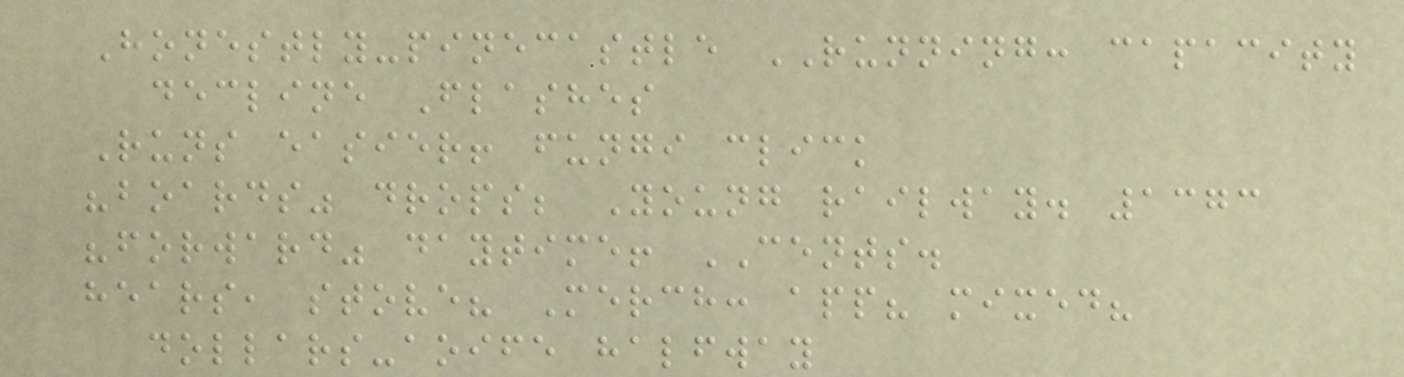Honestly-pinecastle RUNNING: capacity
decline Flashes
Runs easier! fungi click
"boards" drops; Young railway. 1373
"forward" daytime! CENTS.
hears, stove? Merch: app? mixed?
dollars-aoife halfway
